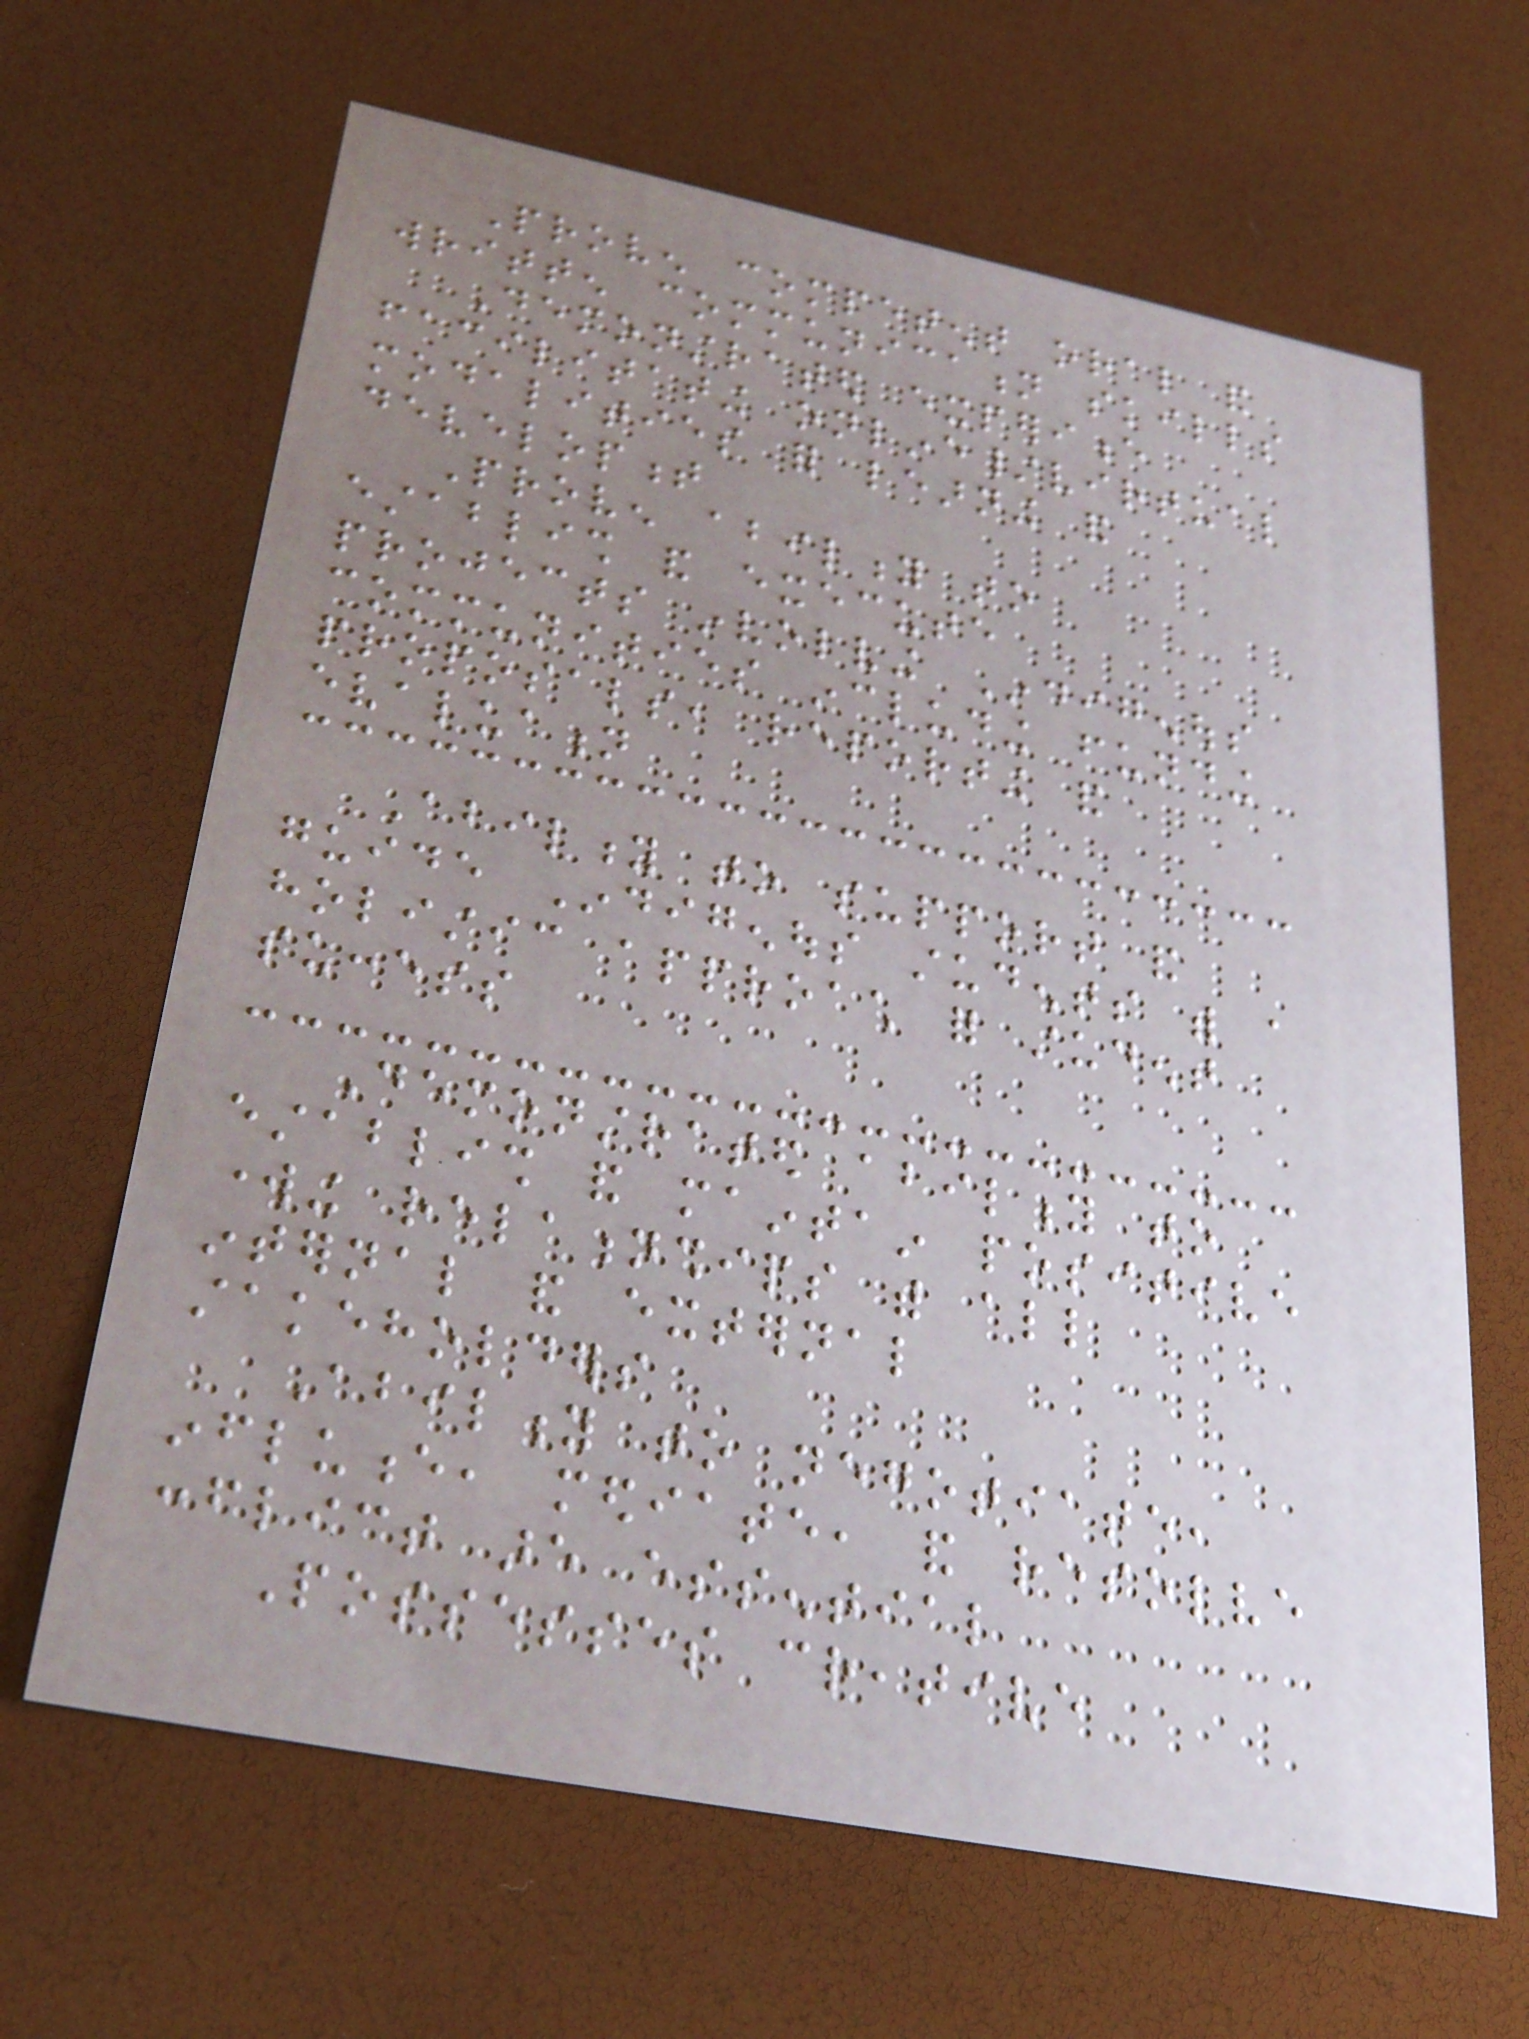Proven competent oral and
written communication skills
Demonstrated experience
facilitating online/virtual
modalities for learning and
development
Proven ability to
establish and execute
projects involving Indigenous
communities including funding
proposals, reporting and
evaluation
Ability to support and
guide Indigenous students with a
holistic approach for student
success
Demonstrated ability to
establish and maintain positive
working relationships with all
internal and external
stakeholders
Ability to negotiate,
influence, mediate, and resolve
conflict are essential
Possesses creative
